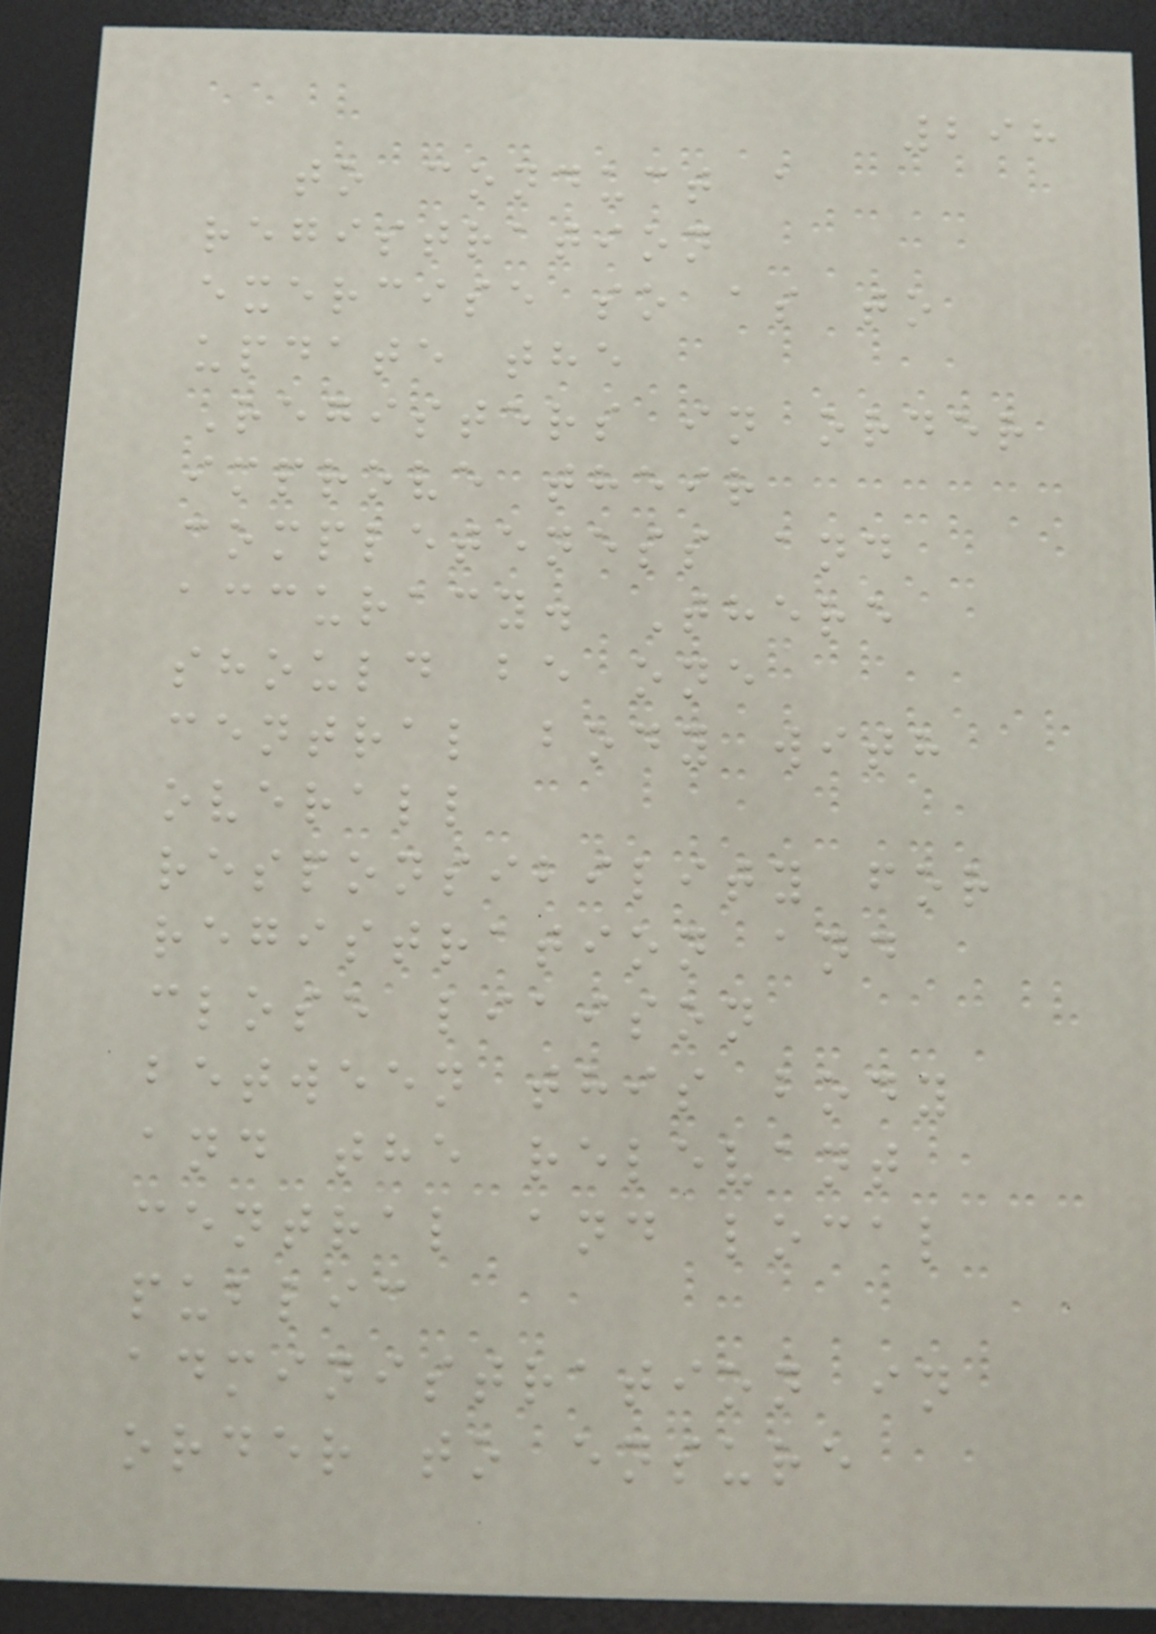298
to conduct a
registration
exercise so as to
update the
Registers in order
improve their
completeness and
accuracy. There
should be one
central body with
overall
responsibility for
registration and
close liaison
between this body
and the relevant
central and local
public
administration in
order to ensure
